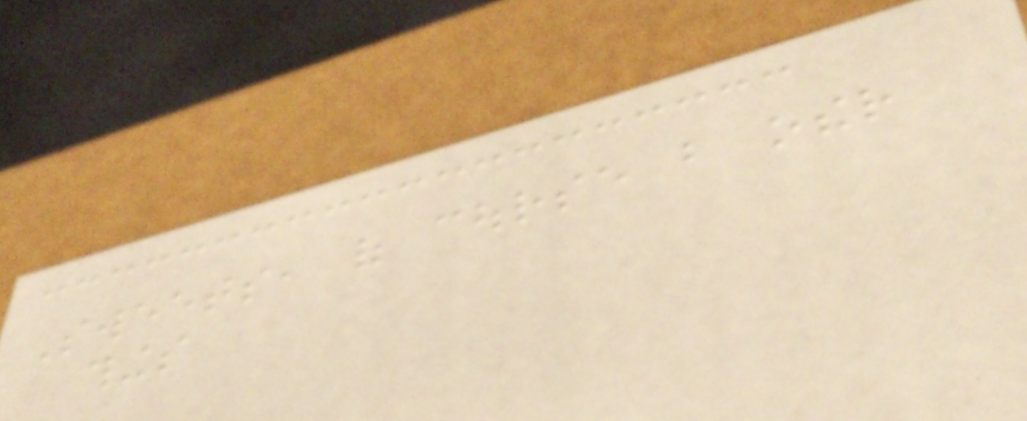Sweets, of course but other
things
